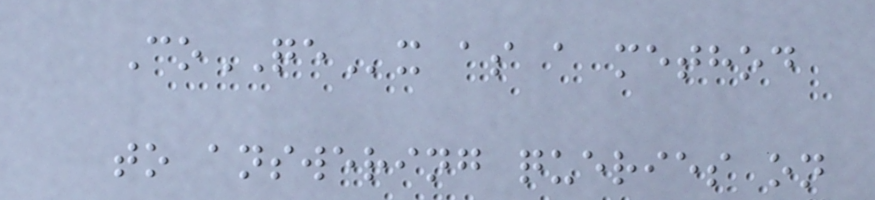CoQEx as a method
to answering queries on
